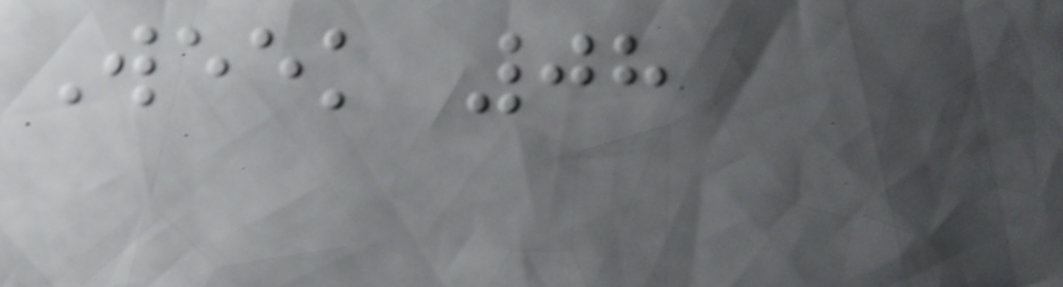Week 08
